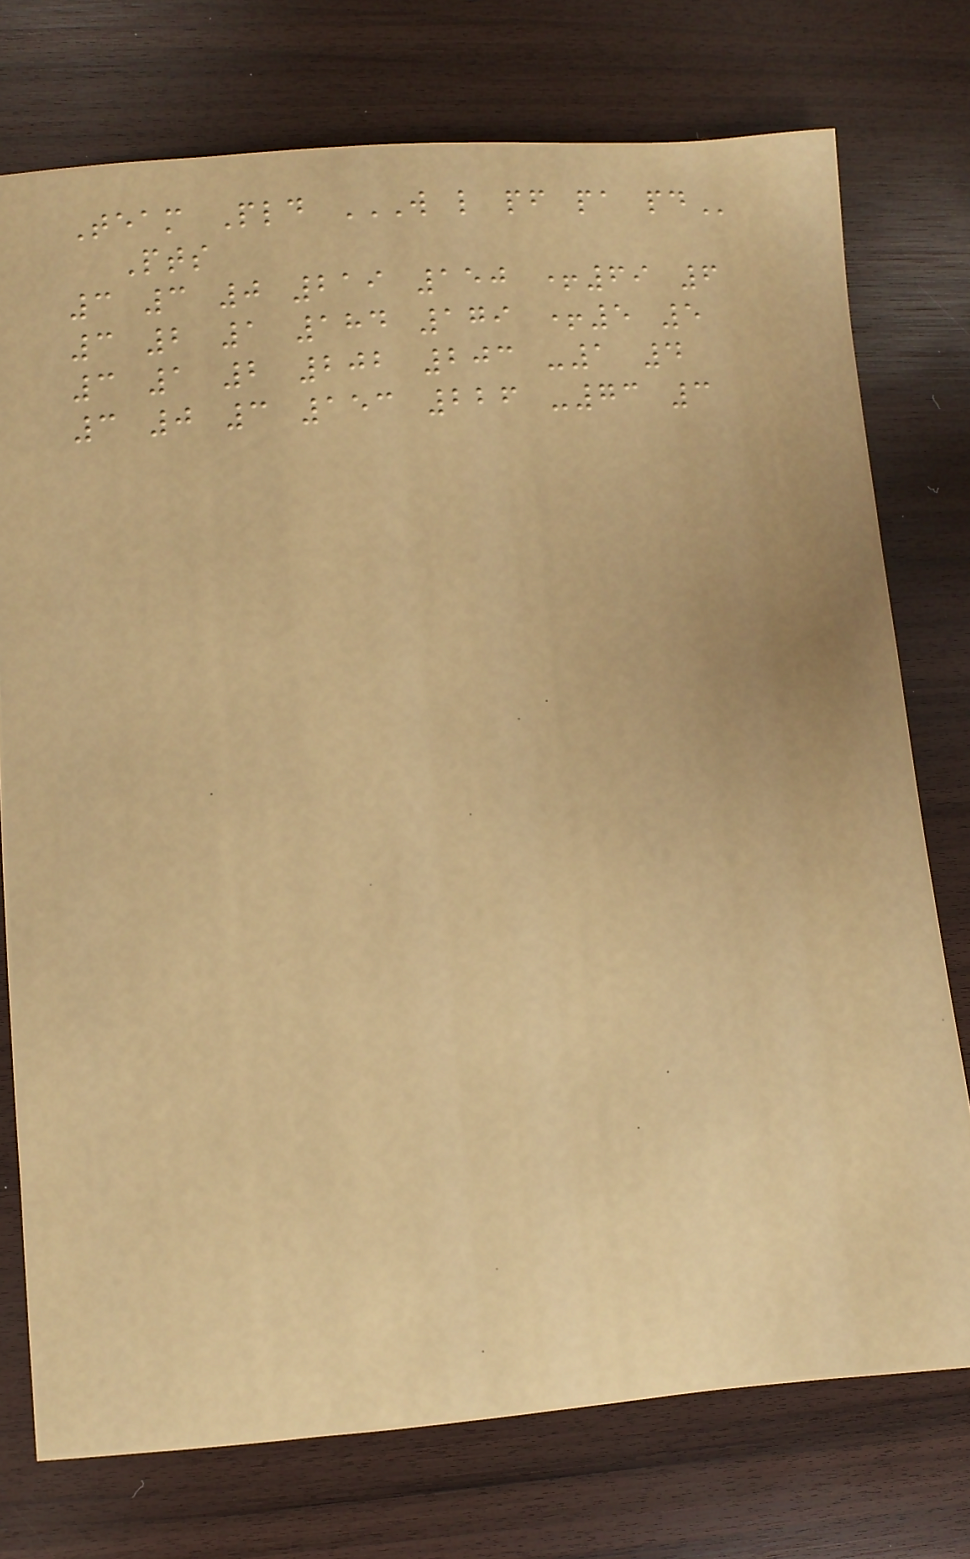Team Pld W L PF PA PD
Pts
3 3 0 219 150 +69 6
3 2 1 184 179 +5 5
3 1 2 202 203 -1 4
3 0 3 153 226 -73 3
